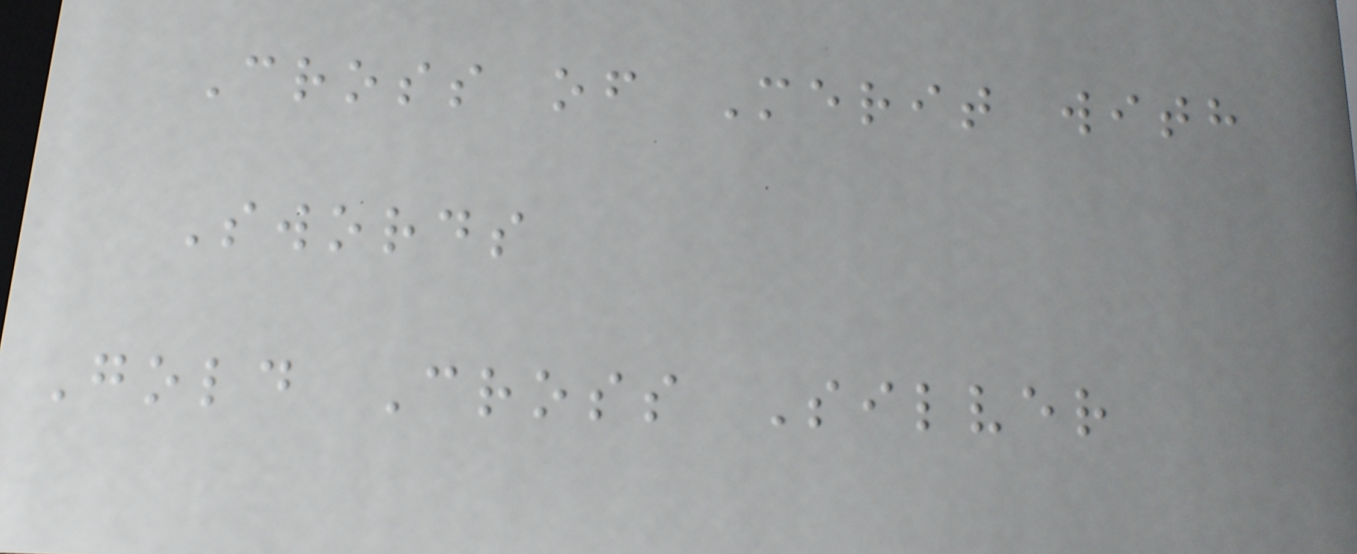Cross of Merit with
Swords
Gold Cross Silver
